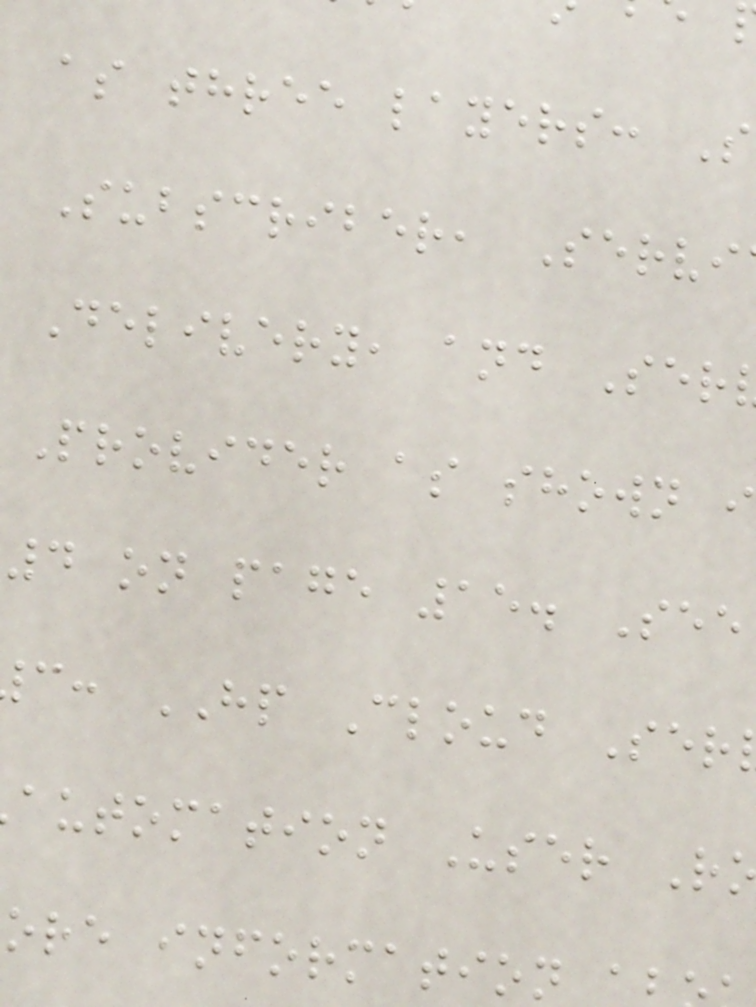as three layers: S
Subscriber, Servi
Delivery, and Ser
Provider as shown i
4 on page 15. See
c: HP Cloud Ser
automation User R
ore information
